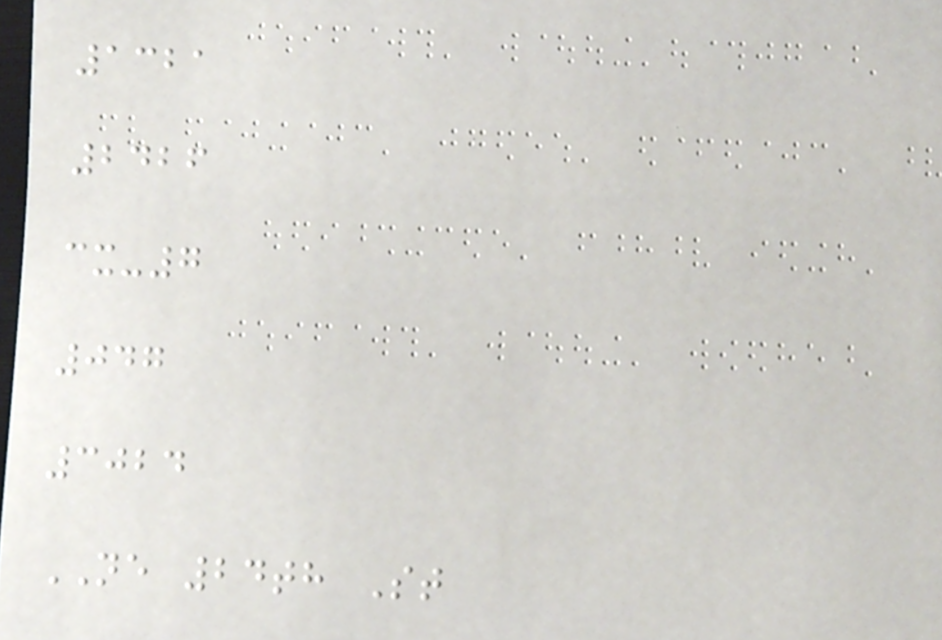1321
2426
cx-7
047
3024
NE 24th St
